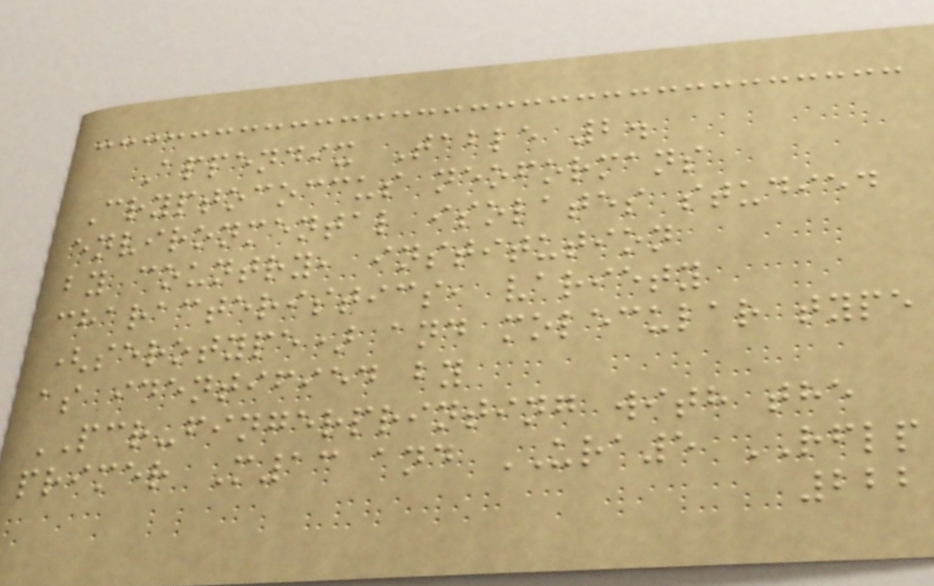Appendix Table 2.
Cryptococcus neoformans
environmental isolates studied
by country, institution
characteristics, variety
(serotype) and molecular type
as identified by
PCR-fingerprinting with the
primer M13 and URA5 RFLP
222
